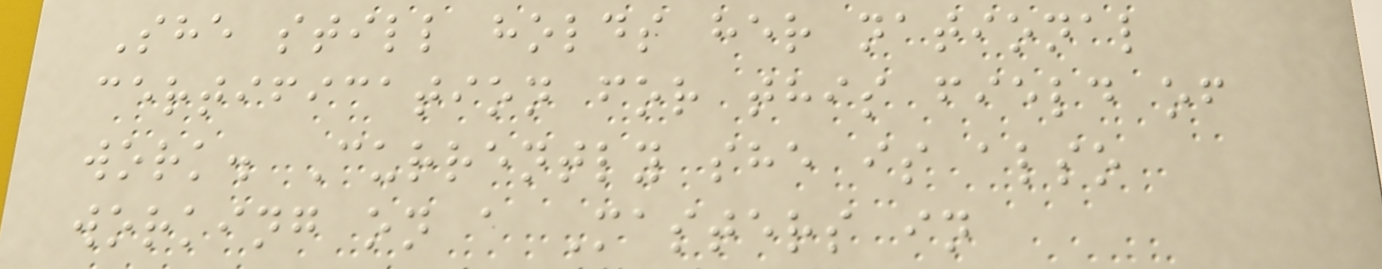She still holds her national
certification for this field of
work. Currently she is also
working on a Masters in
